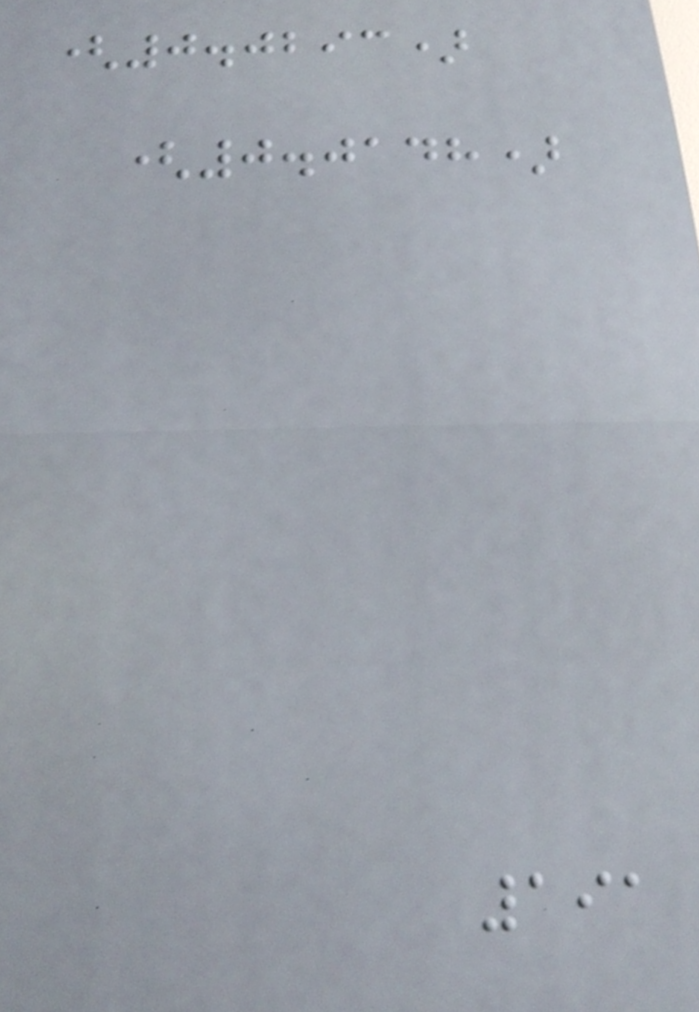(0.0293)
(0.0148)
191
